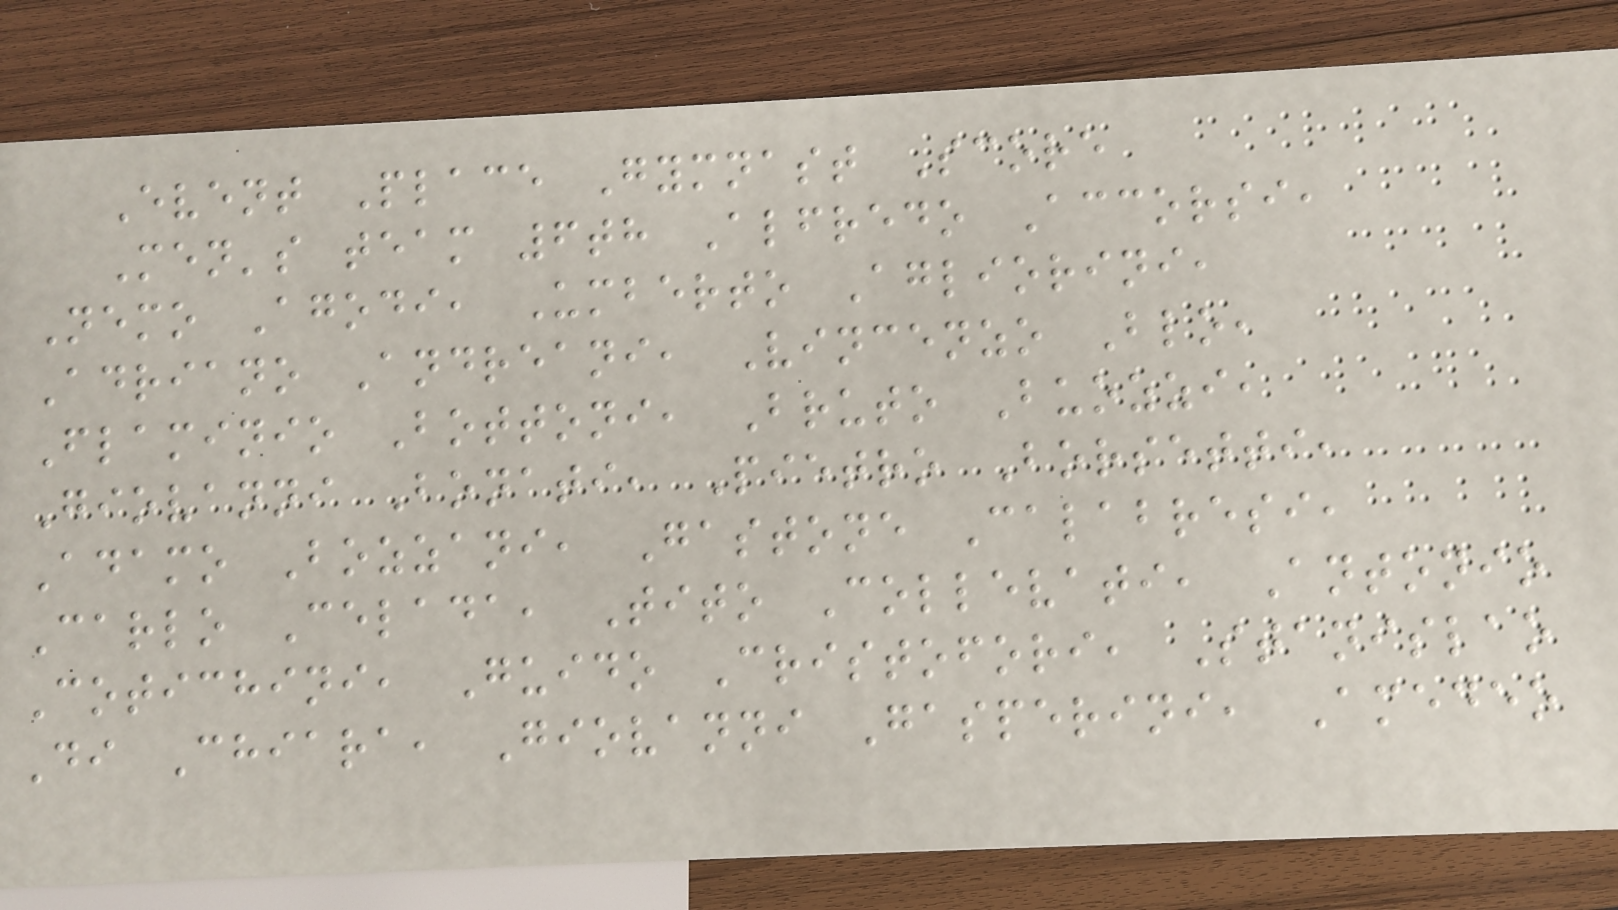Event Place Gymnast Score
Men's team 6th Alfredo Accorsi,
Nemo Agodi, Umberto Agliorini,
Adriano Andreani, Vincenzo Blo,
Flaminio Bottoni, Bruto Buozzi,
Giovanni Bonati, Pietro Borsetti,
Adamo Bozzani, Gastone Calabresi,
Carlo Celada, Tito Collevati, Antonio
Cotichini, Guido Cristofori, Stanislao
Di Chiara, Giovanni Gasperini, Amedeo
